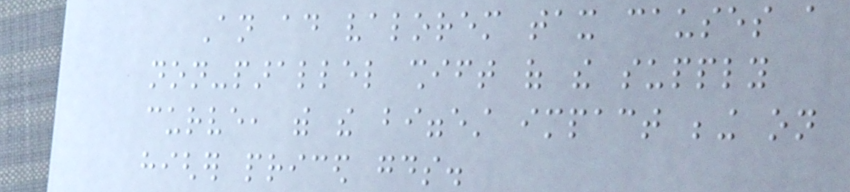An ad valorem tax causes a
non-parallel shift of the supply
curve, with the biggest impact being on
higher priced goods.
